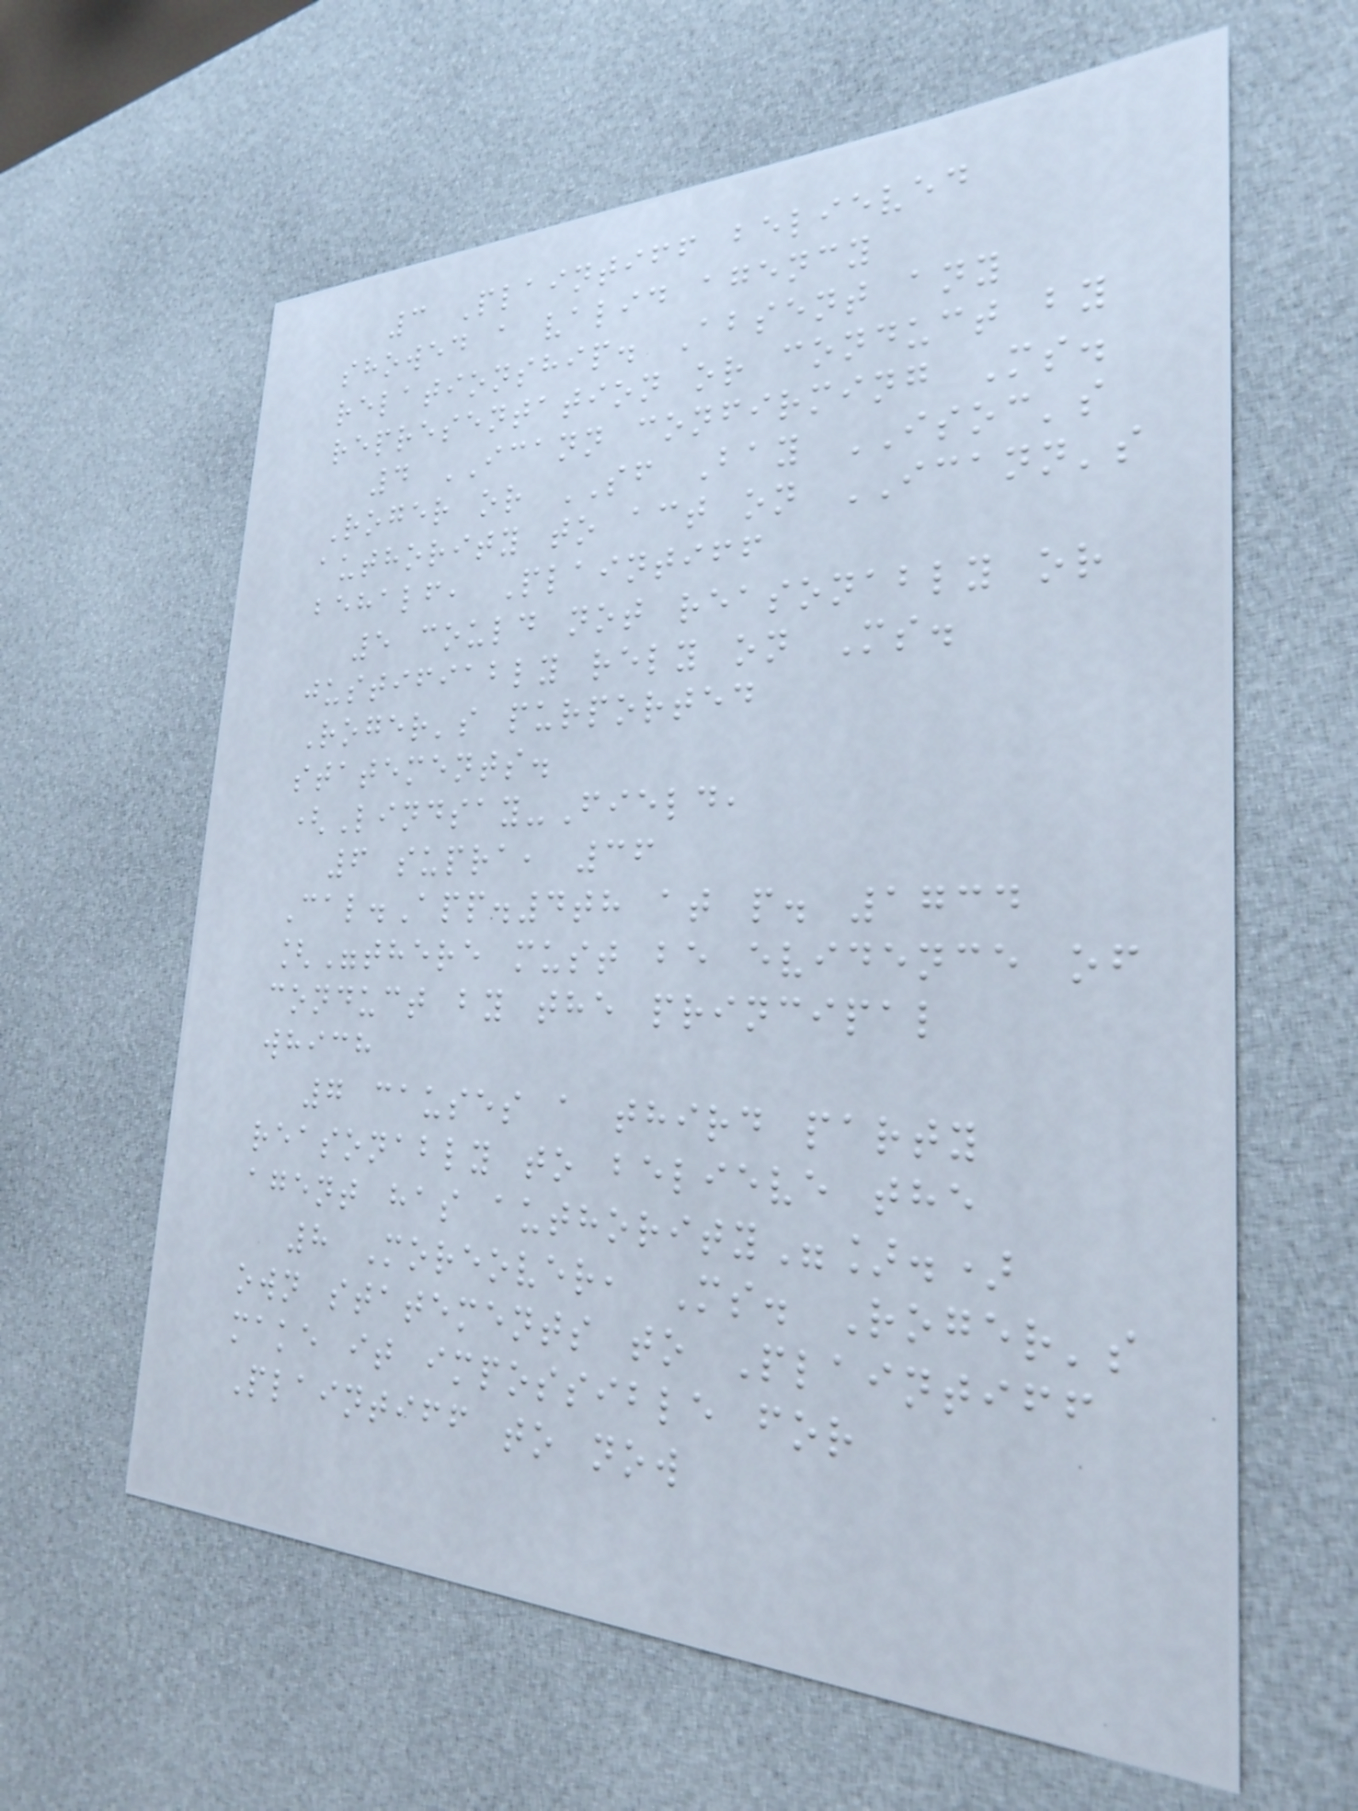3 Plaintiff believed
showed a valid agency
relationship. Absent any
representation or conduct by
4 ICANN confirming Ms.
Roger or SF Bay ISOC's
authority to act on ICANN's
behalf, Plaintiff
5 could not reasonably or
justifiably rely on Ms.
Roger's purported
statements.
(Lindsay-Field,
6 supra, 36
Cal.App.4th at p. 1734
["there must be evidence of
conduct by the principal
which
7 causes a third party
reasonably to believe the
agent has authority"].)
8 Moreover, Ms. Roger's
own statements to Plaintiff
make it impossible for
Plaintiff to now
